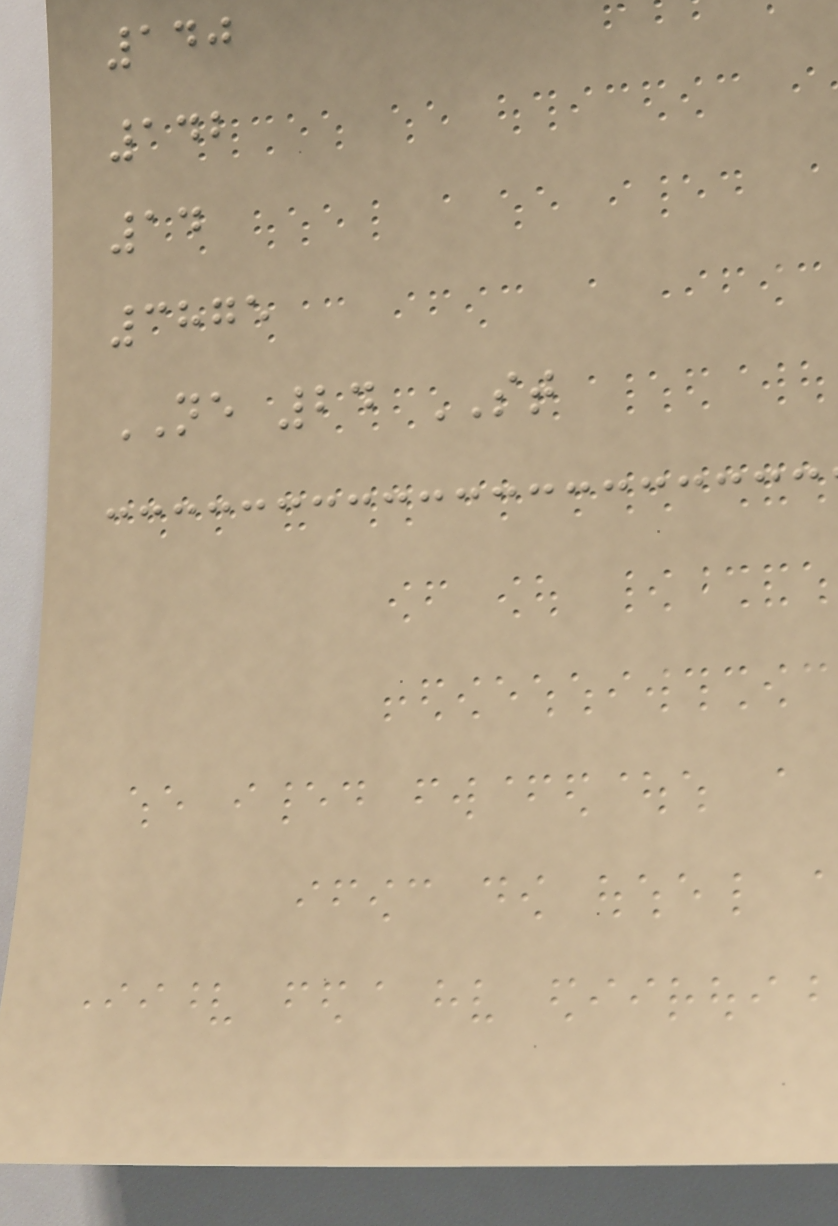140
142
14
3875
NE 24 ST
